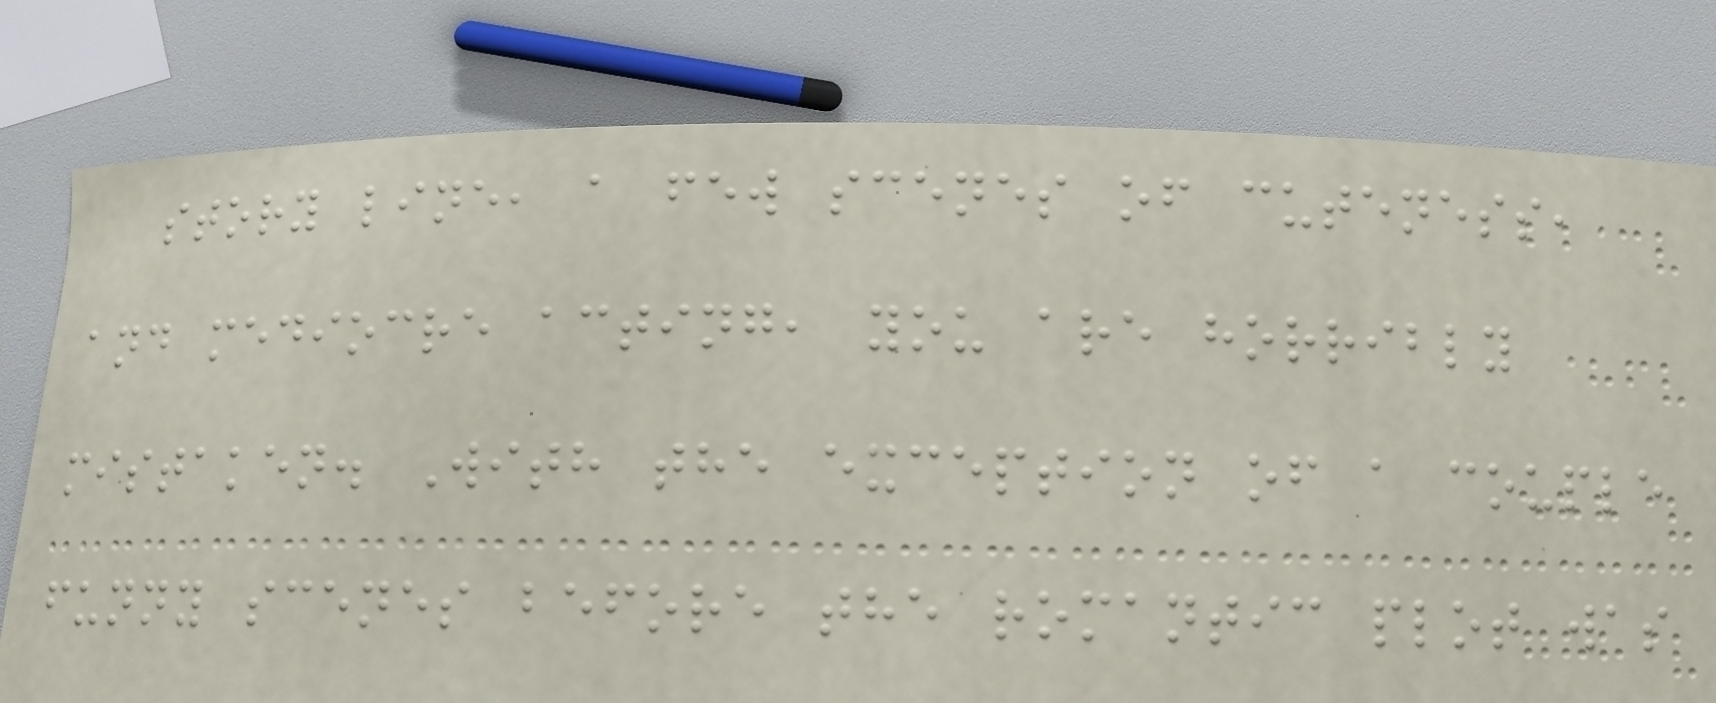story line, a few scenes of cuteness,
and mediocre acting, you are horribly
mistaken. With the exception of a couple
funny scenes before the romantic plot was
